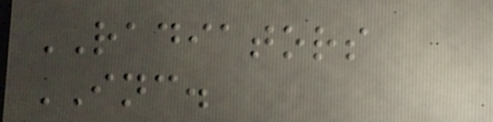RADIATORS
INC.
